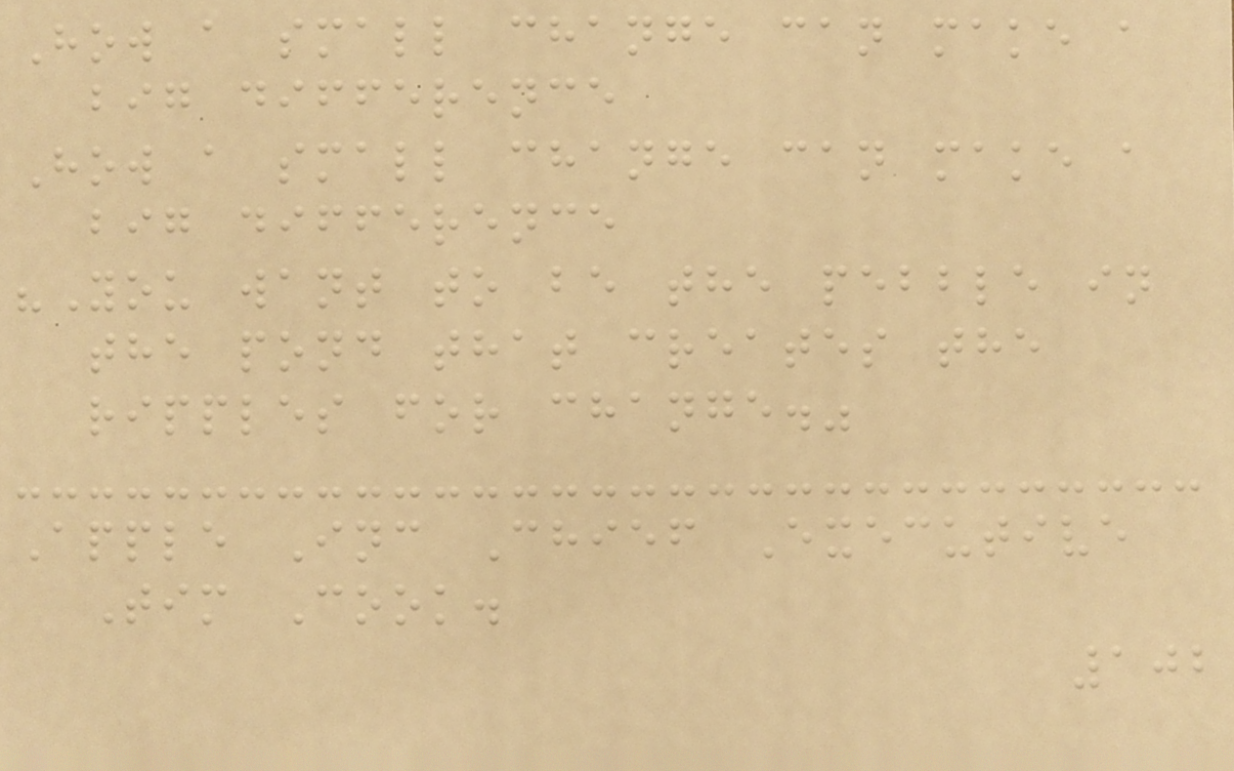How a small change can make a
big difference
How a small change can make a
big difference
"You want to be the pebble in
the pond that creates the
ripples for change."
Apple Inc Chief Executive
Tim Cook.
102
